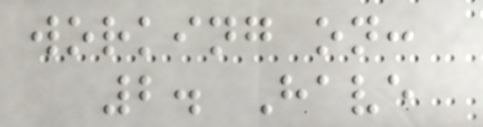working on:
2. Have
